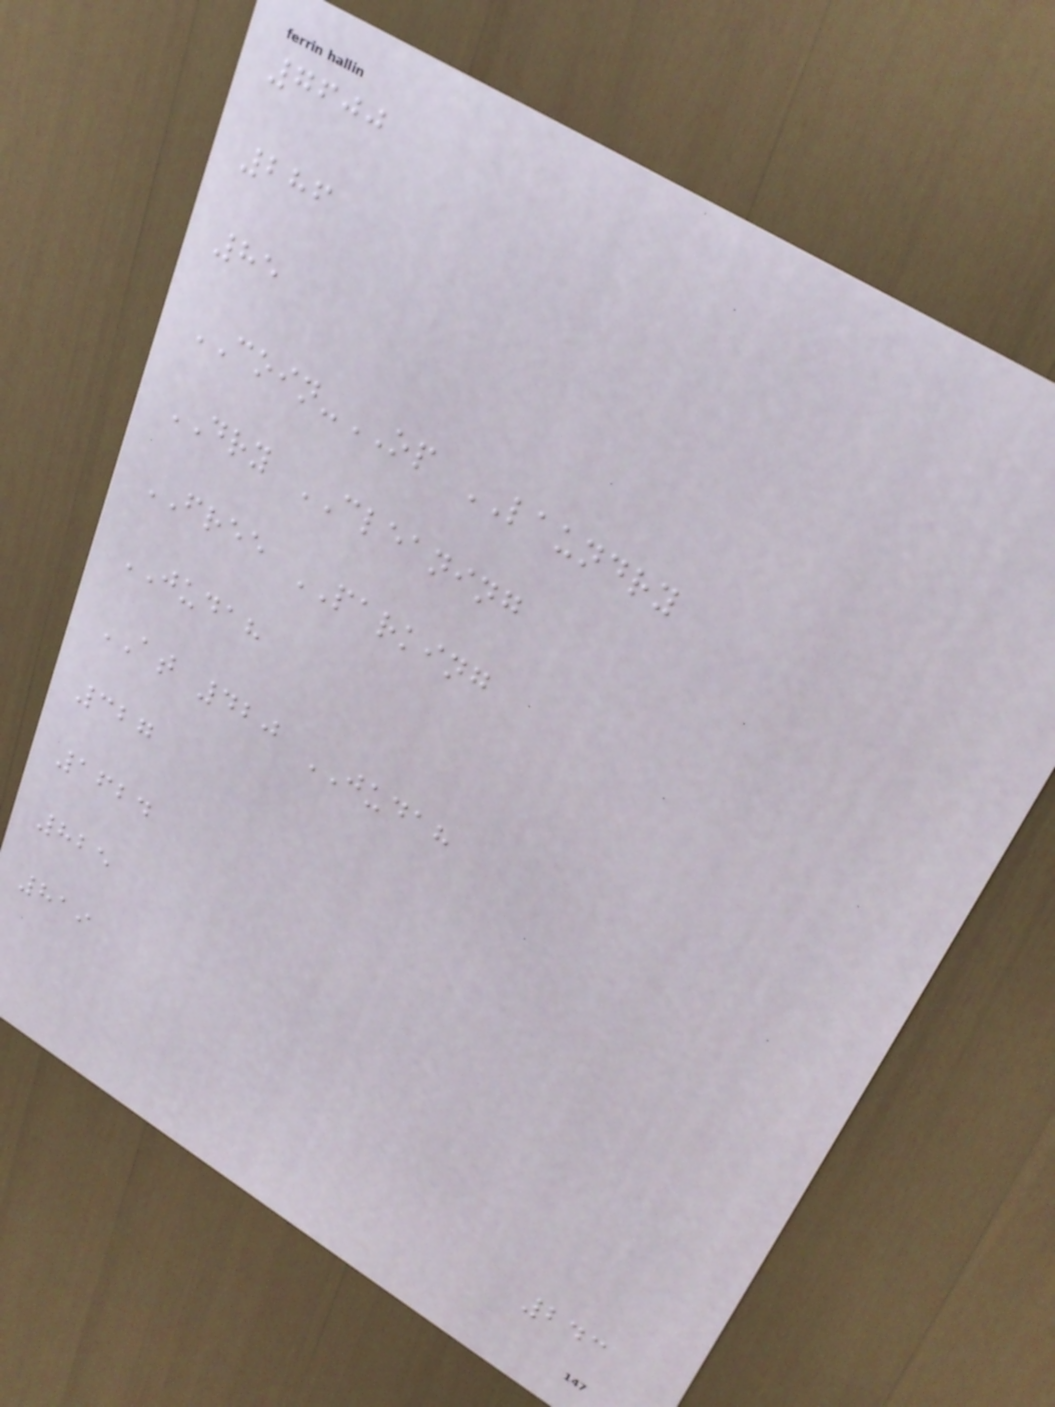7600
286
85
COIN-OP LAUNDRY
DRY CLEANING
FREE PARKING
JUDAH
AT 420 JUDAH
327
1624
825
819
243
